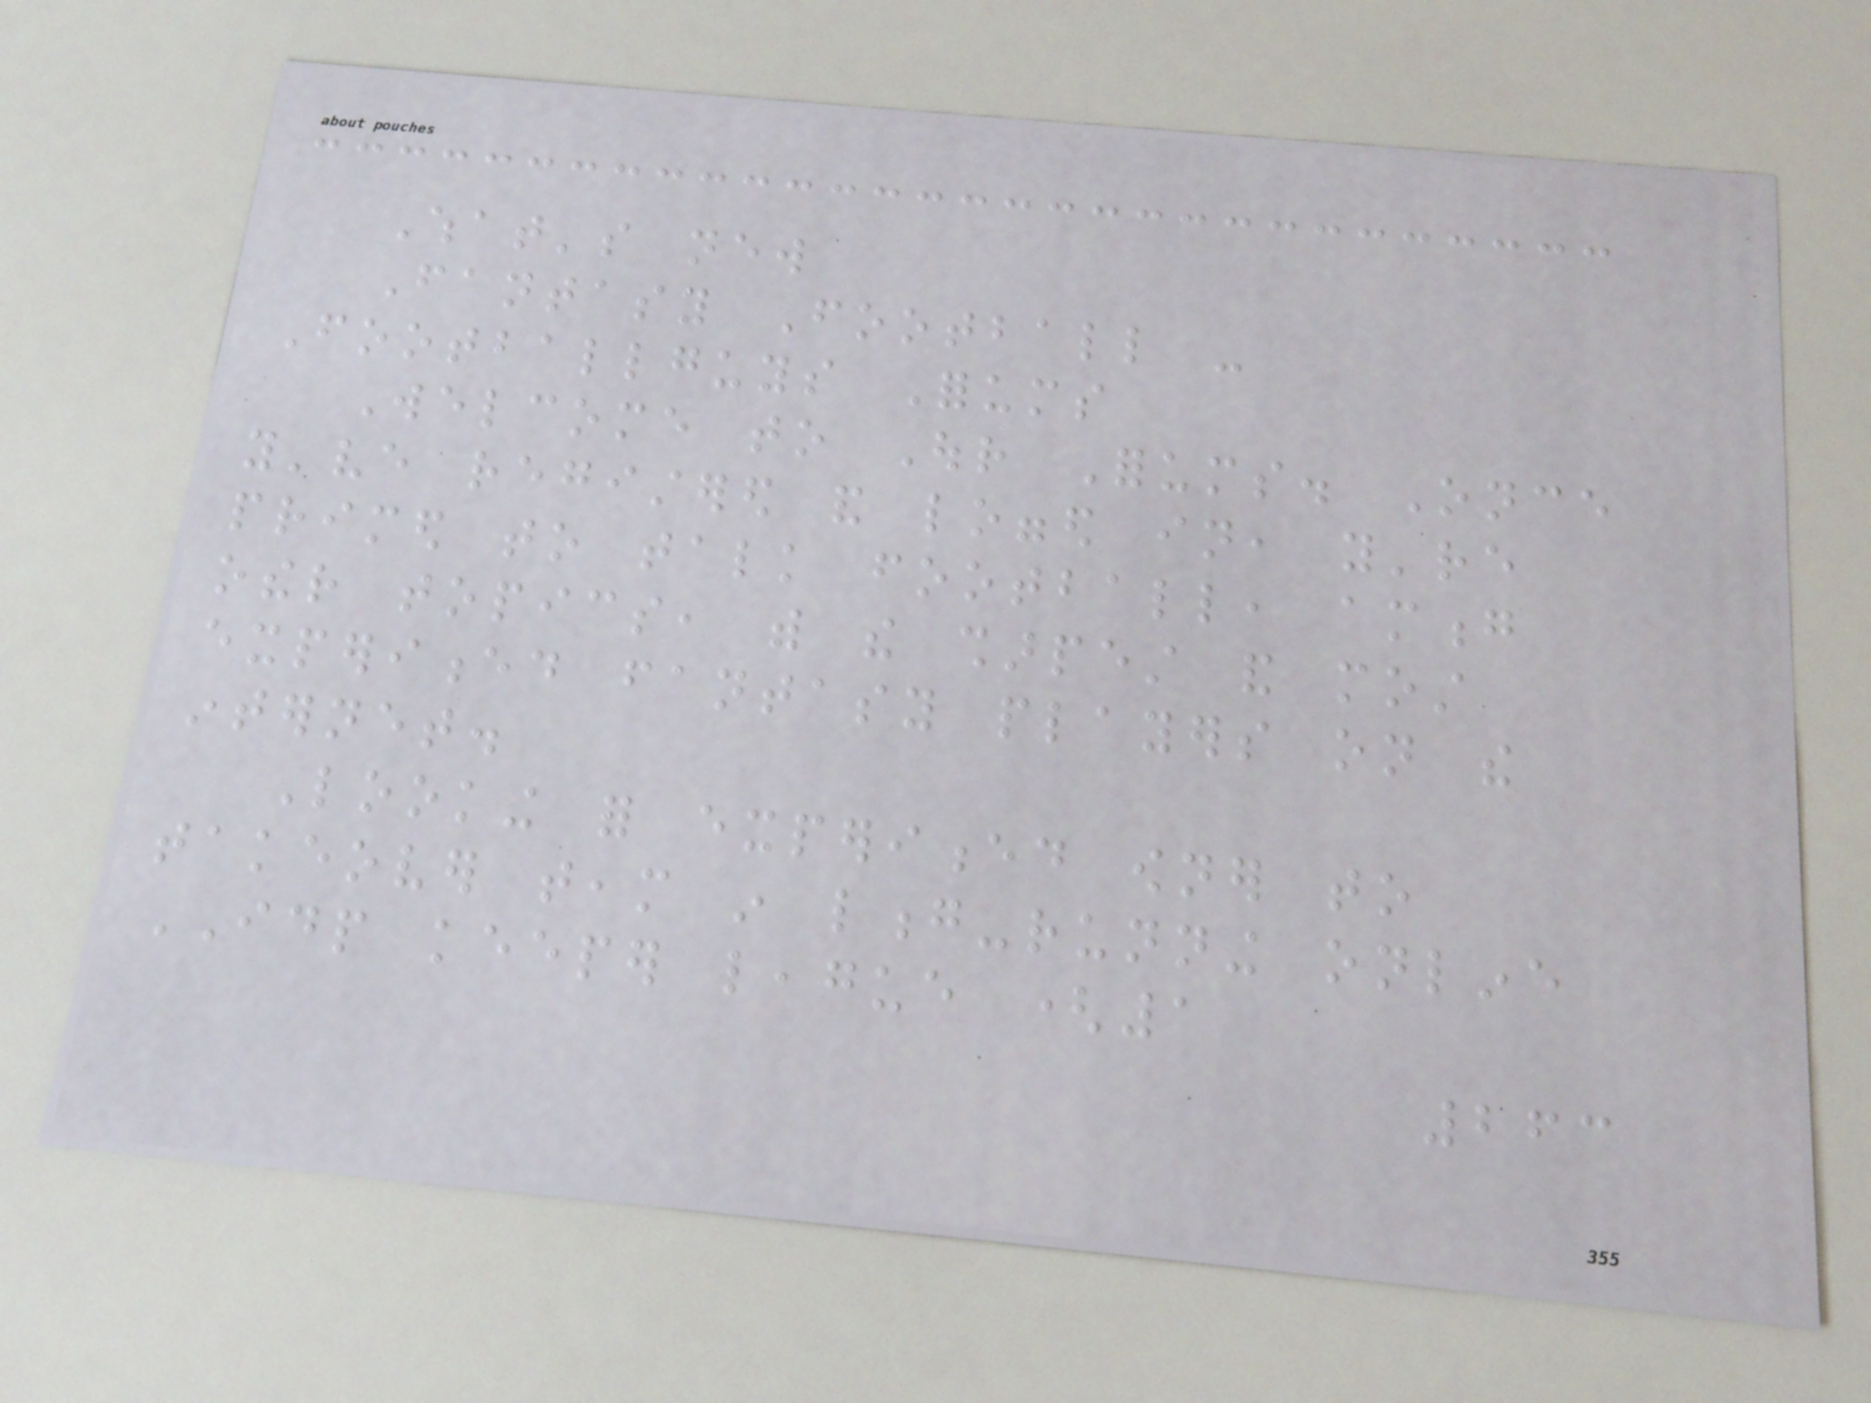What's new
Fantasy Football -
Footballguys Forums
Welcome to Our Forums. Once
you've registered and logged in, you're
primed to talk football, among
other topics, with the sharpest and most
experienced fantasy players on the
internet.
Looking for experienced owner to
takeover team in long-running online
IDP keeper league (1
263
